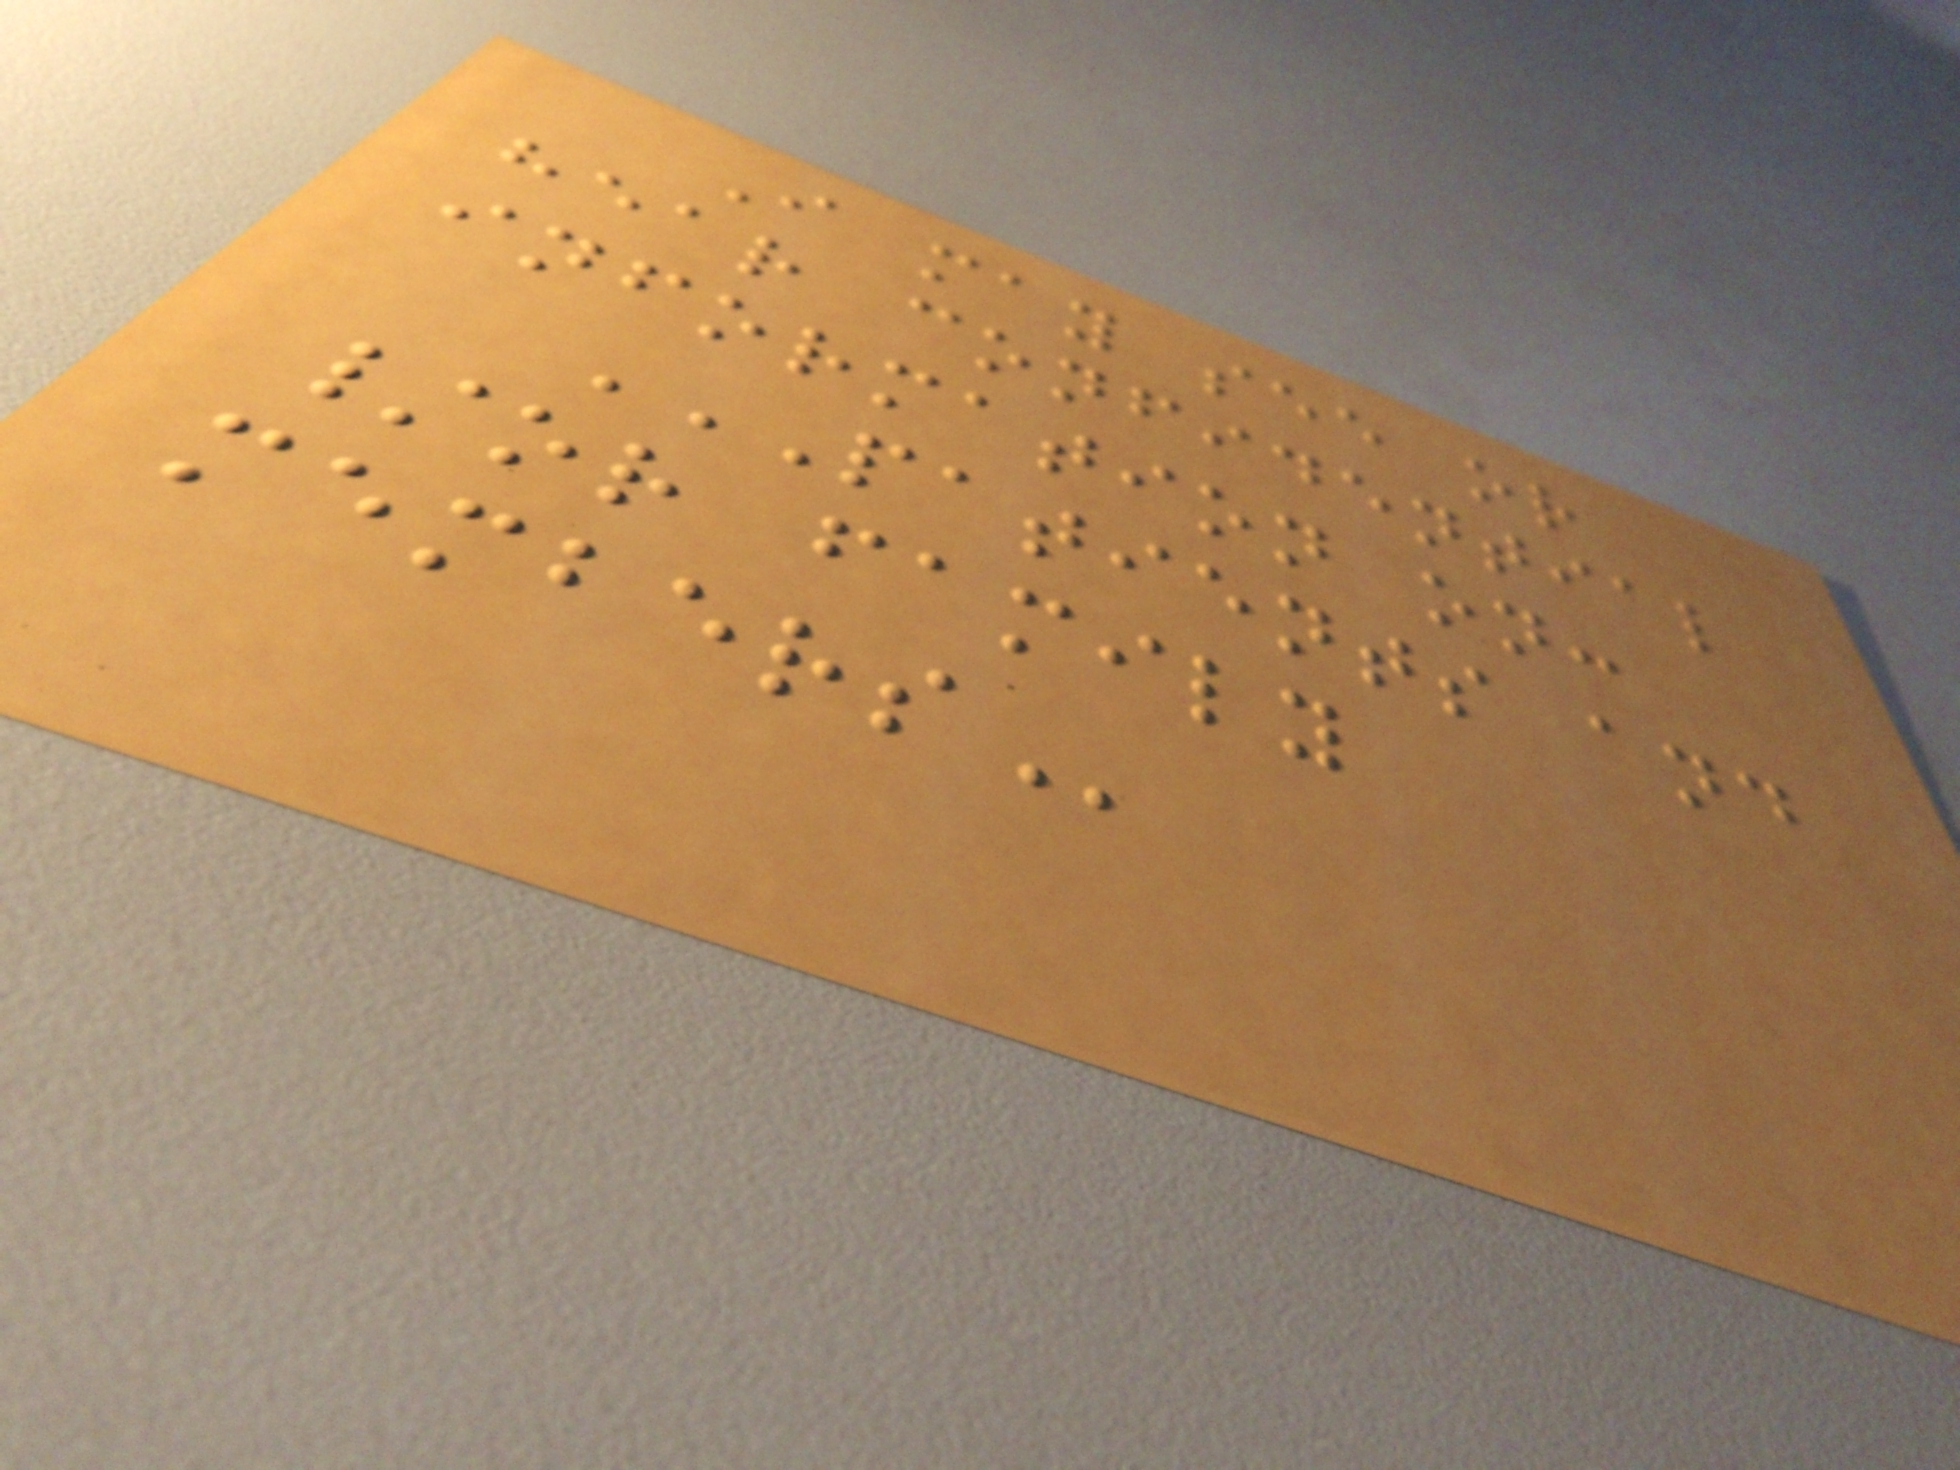I may see or
hear confidential
information on:
PATIENTS AND
/OR FAMILY
MEMBERS
